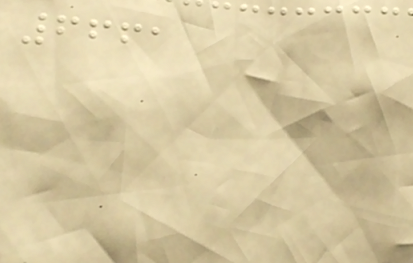6661
